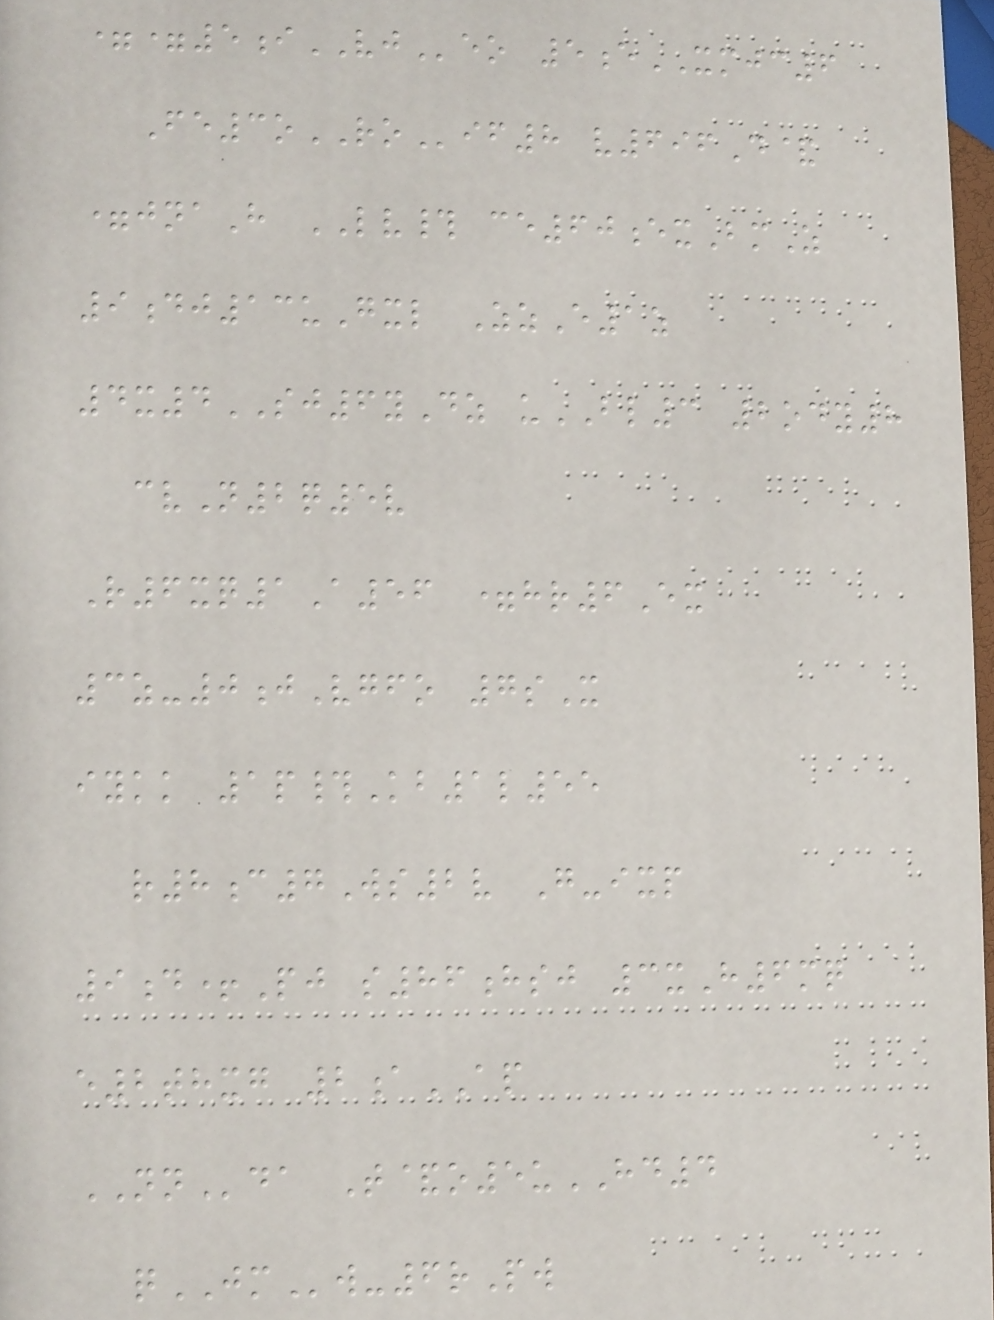==5iVJeo 5eXMJC6
Fe3oROif8 v696D&
=jnaH LV# ce60exBmZ
9dj13uGxl ZzE1z
4x4SJ6yDz uBL3 2ody8
cvN2q5v
R6xq1A56 =hr6Ex
3z-0jVgfo 7sX
iykk 1p#Kb1l55
r8c7Ws2v G-ixp
9d+Pj s86hsj 3xH6mq
e2thxg 2aAP
NNda T&o5uHD4
qJMw-6rPw
